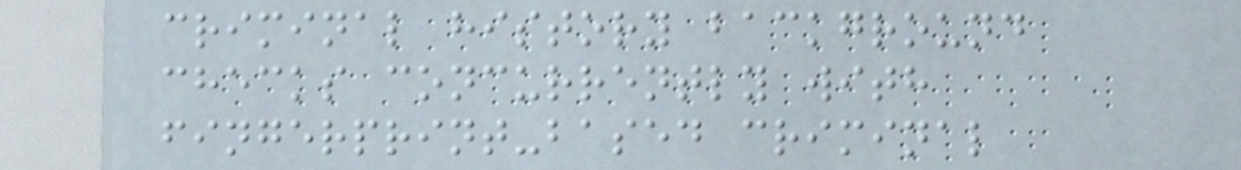criminal history background
checks concurrently with
fingerprint-based criminal
